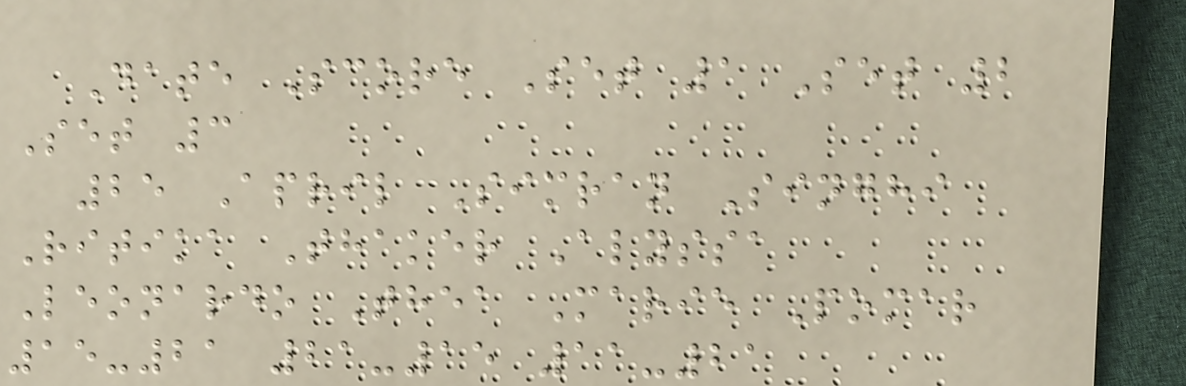Date Score Set 1 Set 2
Set 3
25 April Simran Singhi
Ritika Thaker Alyssa
Leonardo Thea Marie Pomar
15-21 21-15 11-21
